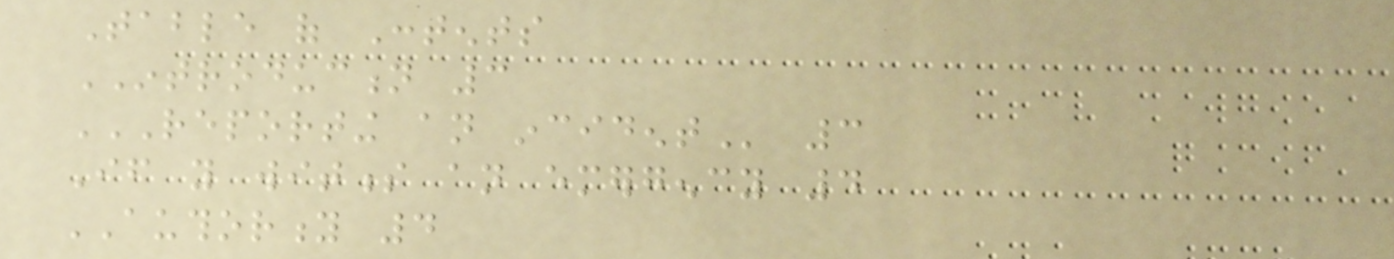Table of Contents
INTRODUCTION 3
REPORTING AN INCIDENT 3
If you witness an emergency 4
AUTHORITY 4
